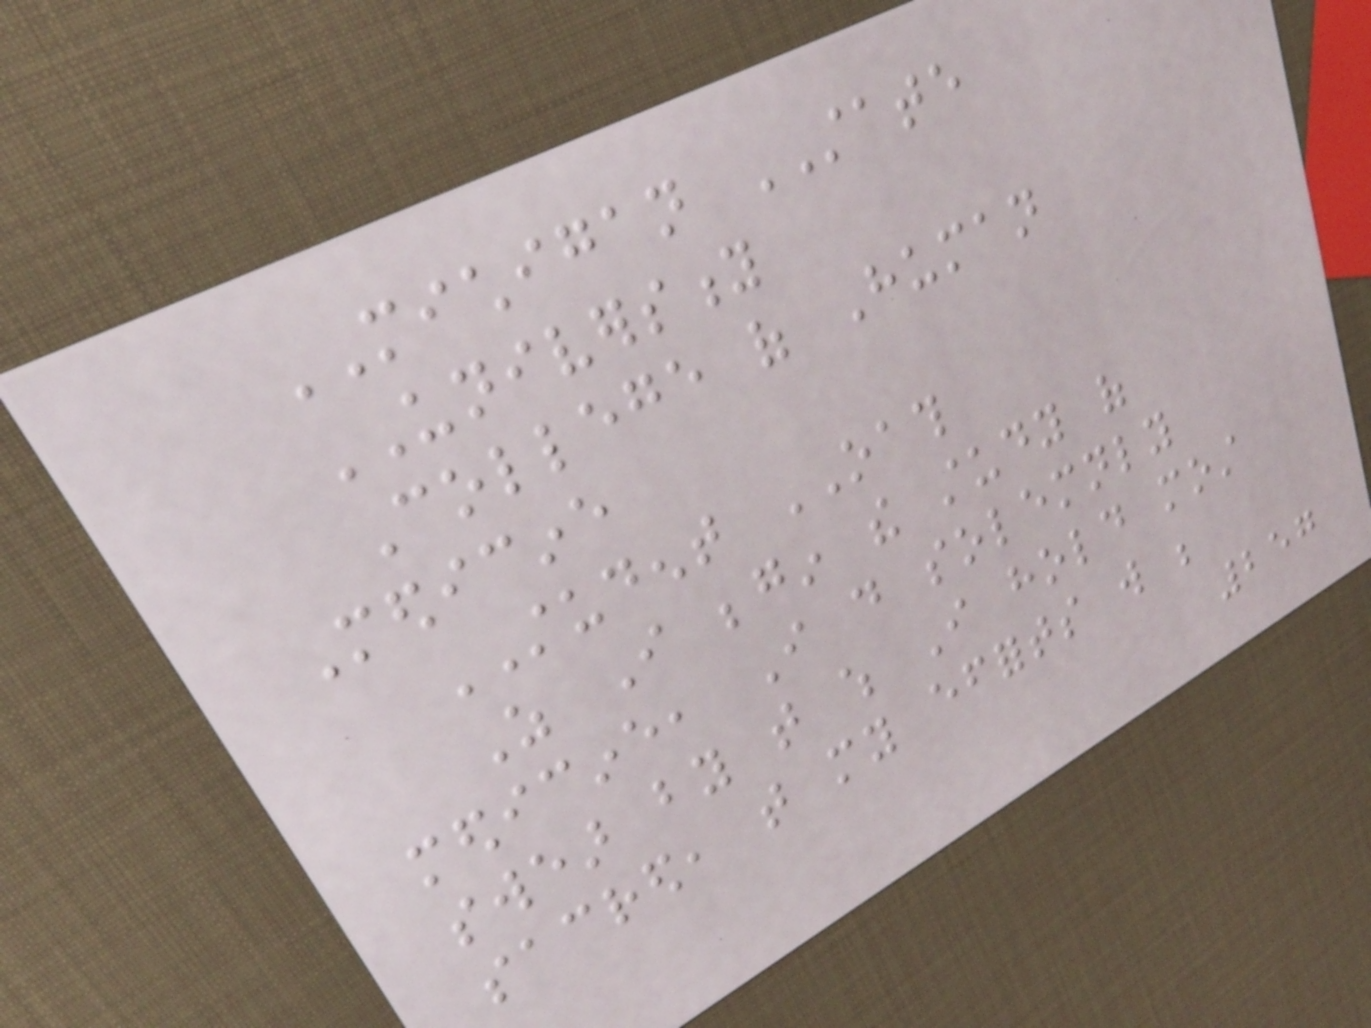MICHIGAN STATE
UNIVERSITY
College of Human
Medicine
STUDENT OATH
As I begin the study of
medicine, I do solemnly
swear by that which I hold most
sacred, that my efforts will be
257
